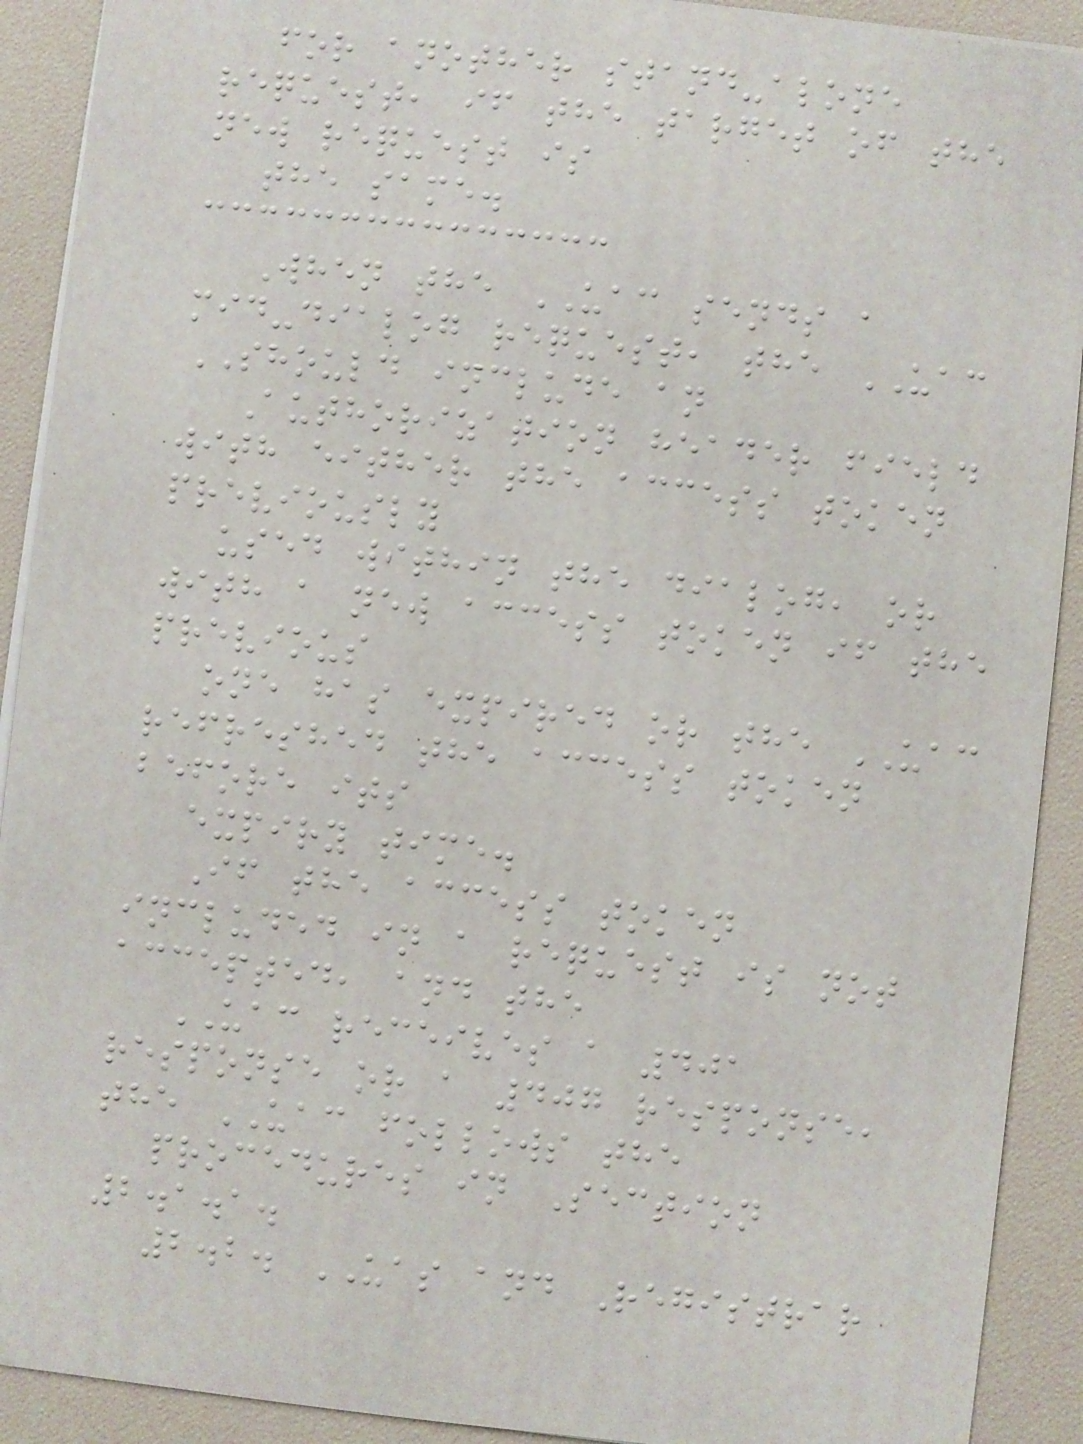for another stand-alone
request, if the target of the
new request is
the same.
When the UAC sends a
mid-dialog request, the UAC
SHOULD include an
Authorization header field
with either the access token
previously
used within the dialog, or
with a new access token if the
previous
one has expired or the UAC
refreshed the access token
before its
expiry time.
If the access token
included in a request is not
accepted, and the
UAC receives a 401
response or a 407 response,
the UAC follows the
procedures in Section
2.1.1.
2.2. UAS and Registrar
